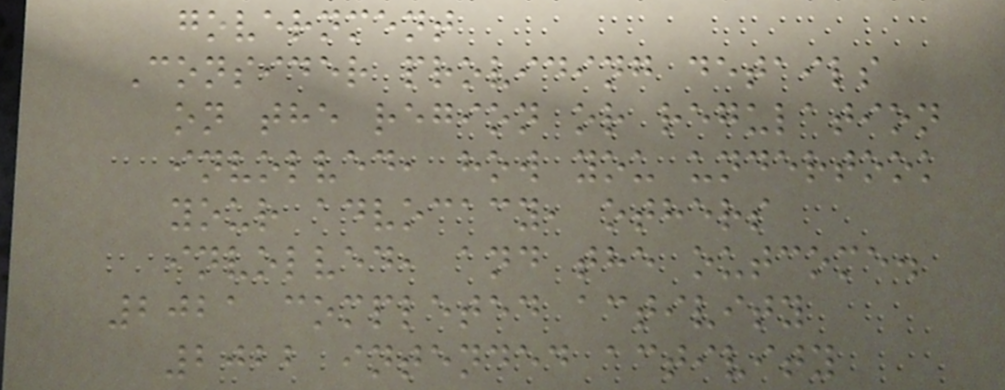government
Consider providing details
on the region or regulation
involved, how you undertook
your advocacy, others
involved, and the outcome.
2021 completed activity
2022 intended activity
